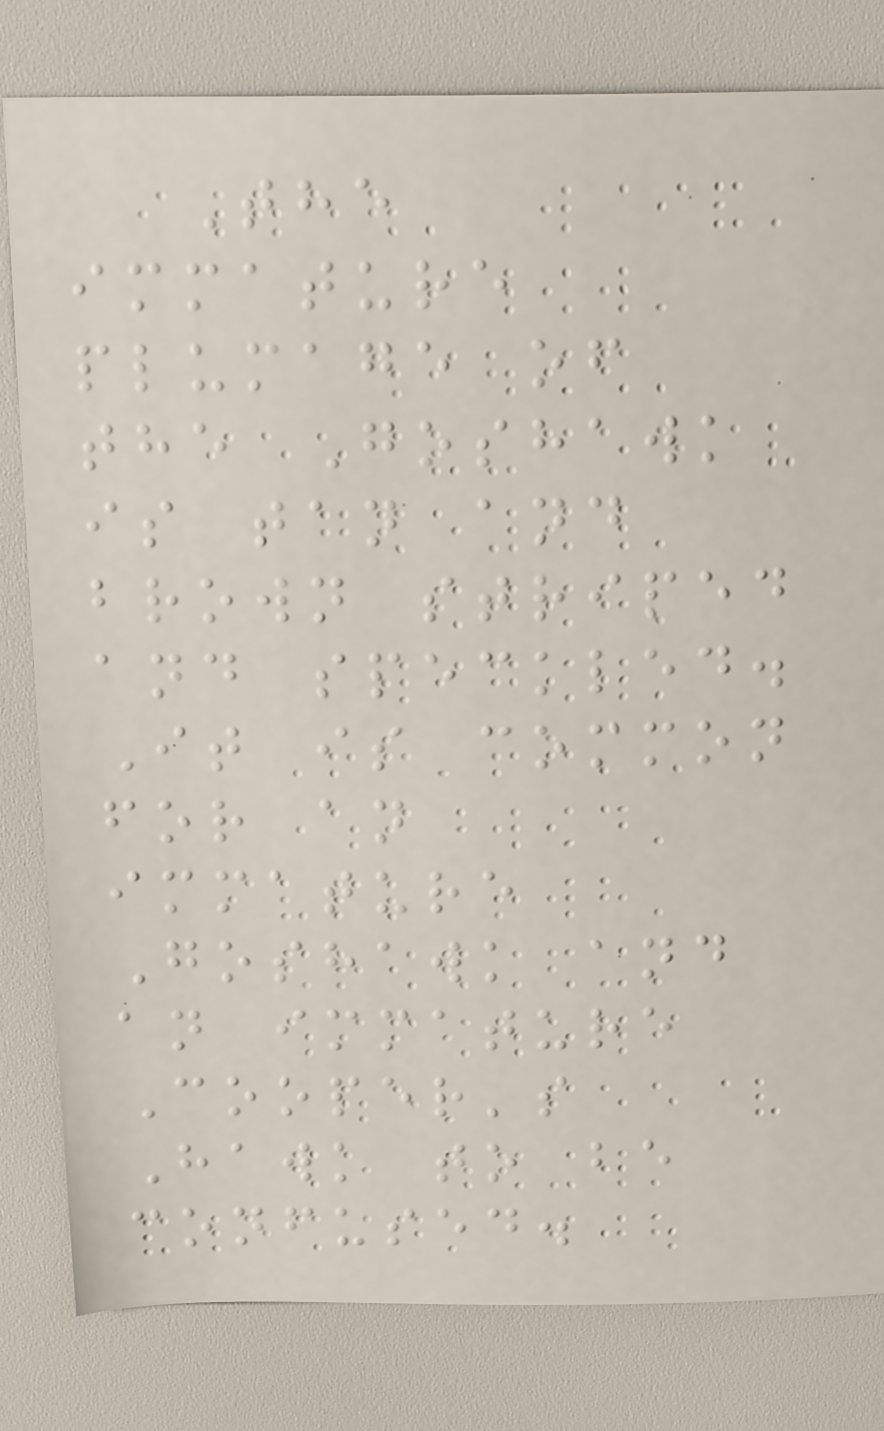The
immature
plumage of
the Goshawk
is tan and
brown striped
and speckled.
It is common
for an
immature
Goshawk and
an immature
Cooper's
Hawk to be
confused.
